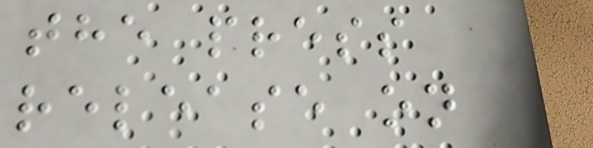the press
release on
